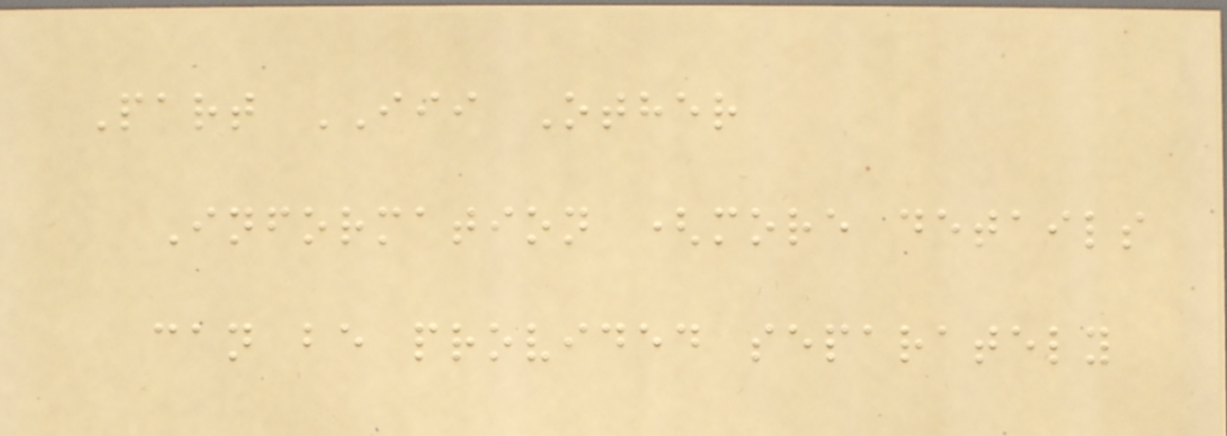Part III Other
Information (more details
can be provided separately
